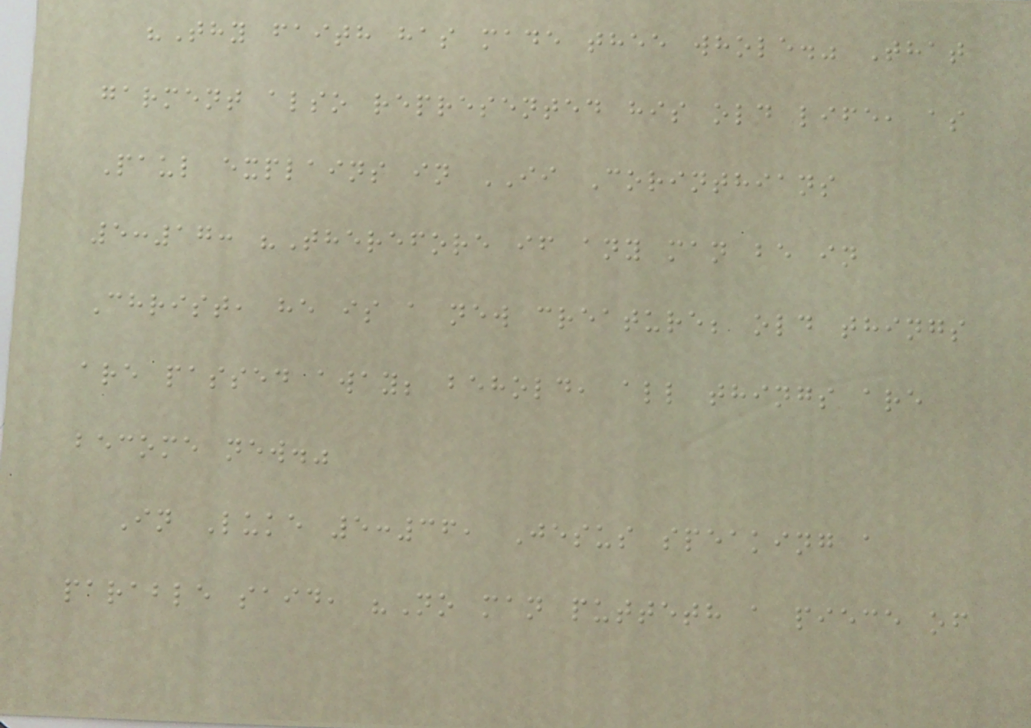"Thy faith has made thee whole." That
garment also represented his old life, as
Paul explains in II Corinthians
5:17: "Therefore if any man be in
Christ, he is a new creature; old things
are passed away; behold, all things are
become new."
In Luke 5:36, Jesus speaking a
parable said, "No man putteth a piece of
